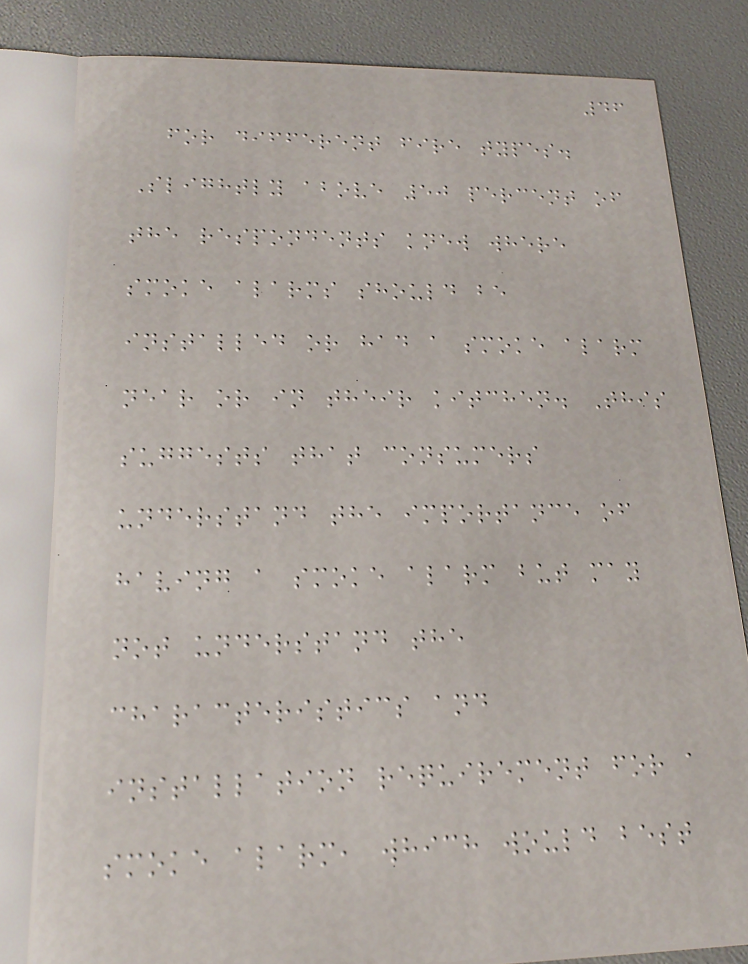46
for different fire types.
Slightly above 50 percent of
the respondents knew where
smoke alarms should be
installed or had a smoke alarm
near or in their kitchen. This
suggests that consumers
understand the importance of
having a smoke alarm but may
not understand the
characteristics and
installation requirement for a
smoke alarm, which would best
